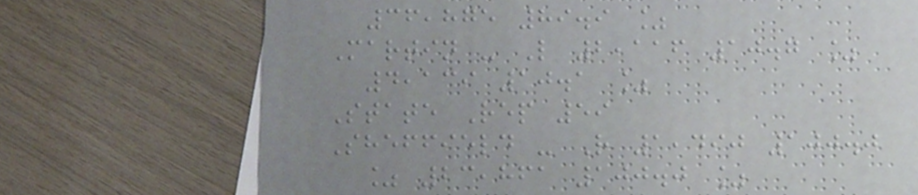36,875 89.9 %
Martin - L 2,116 10.7 %
4,139 10.1 %
State Rep 59
Sheffield - R 1,490 100.0
% 23,861 100.0 %
